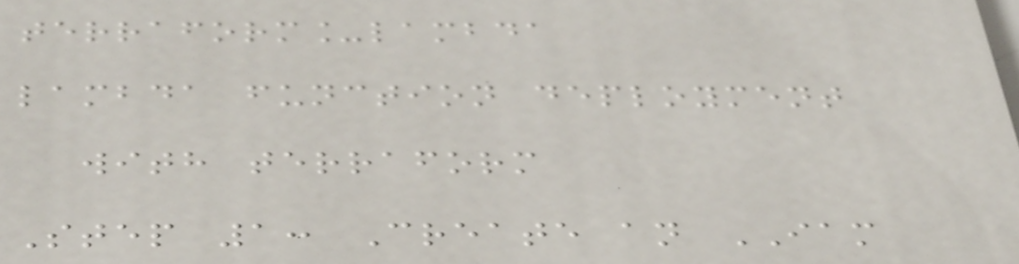terraform_lambda
lambda function deployment
with terraform
Step 1: Create an IAM
